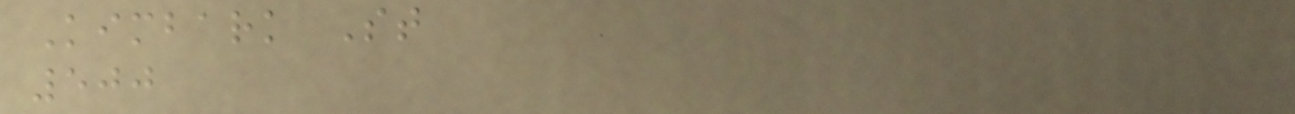Kimbark St
500
